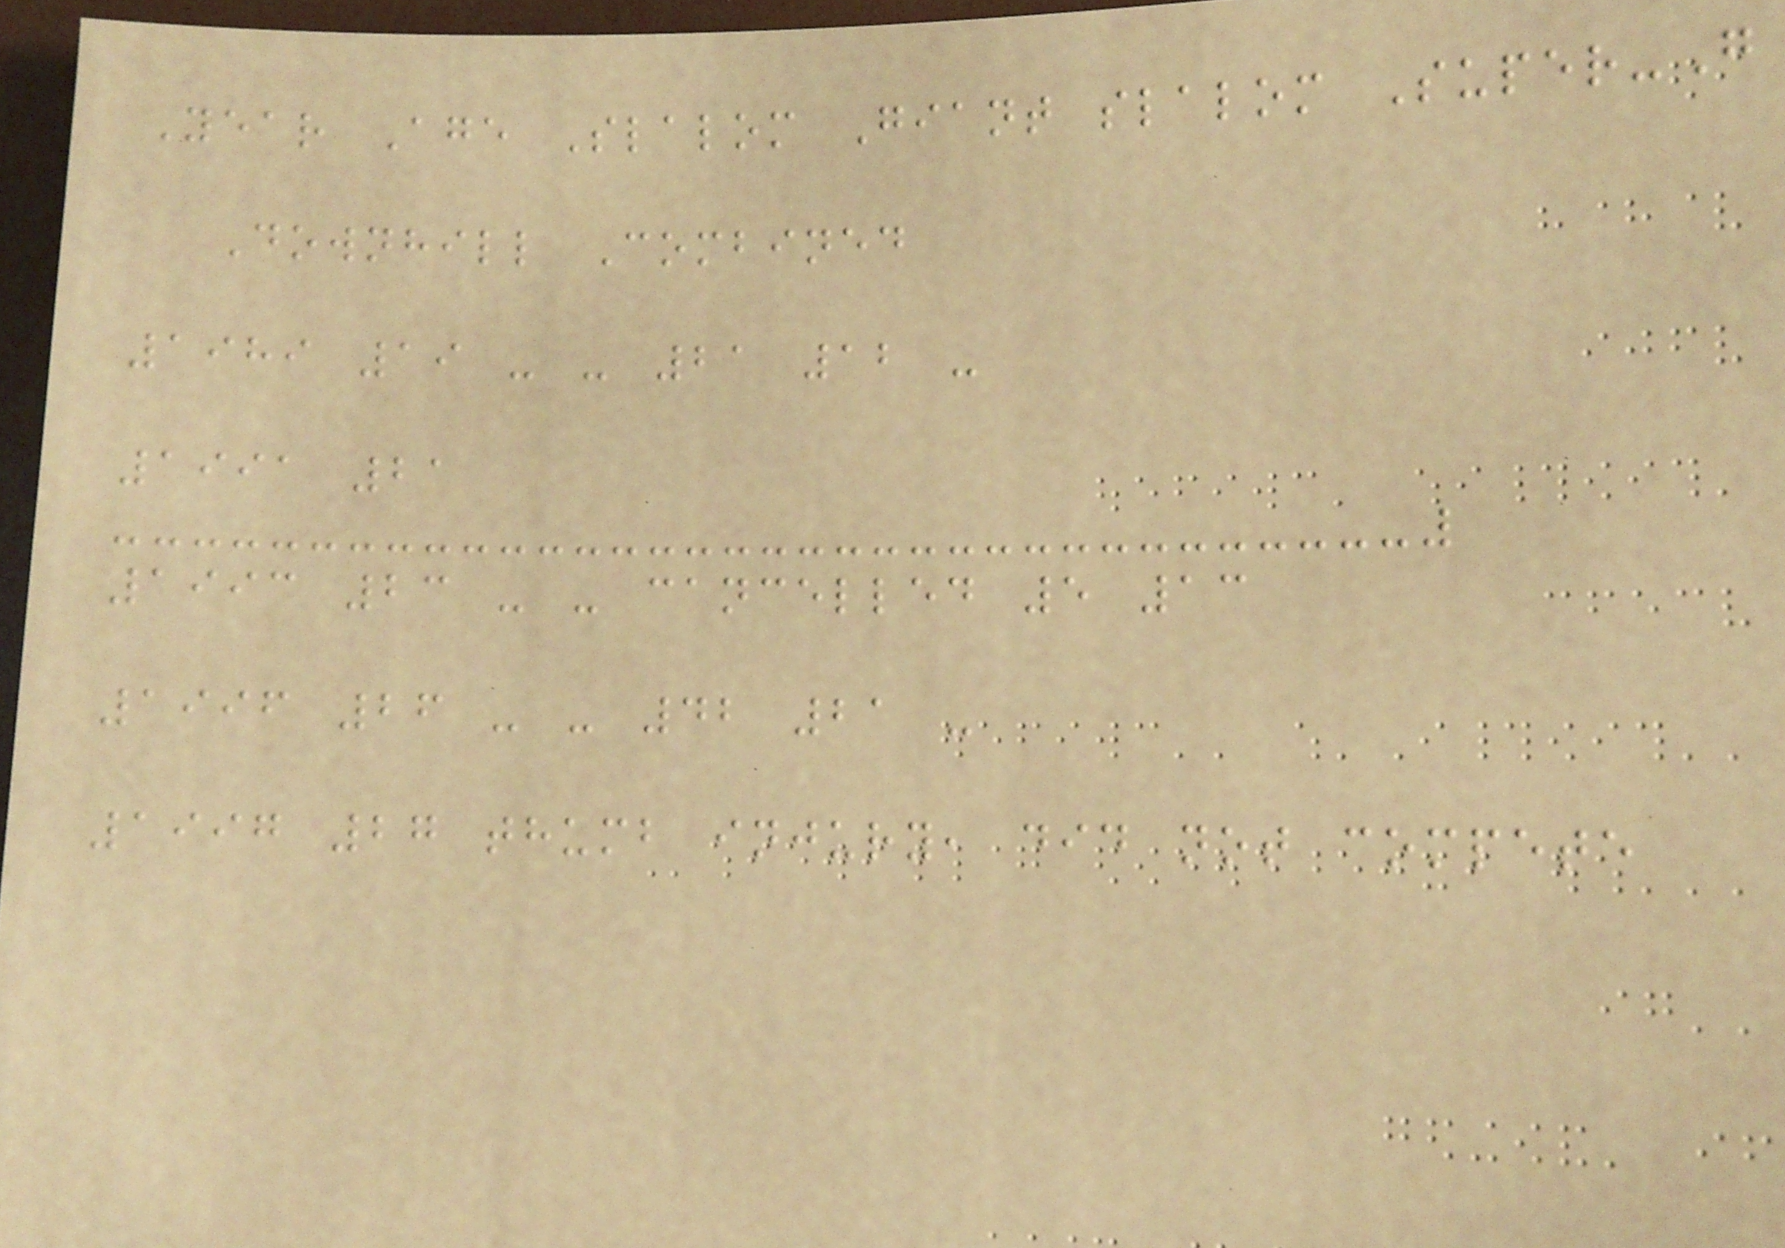Year Age Slalom Giant slalom Super-G
Downhill Combined
1989 19 - - 21 12 -
1991 21
1993 23 - - cancelled 5 13
1996 26 - - 42 21 -
1997 27 thumb injury, did not compete
